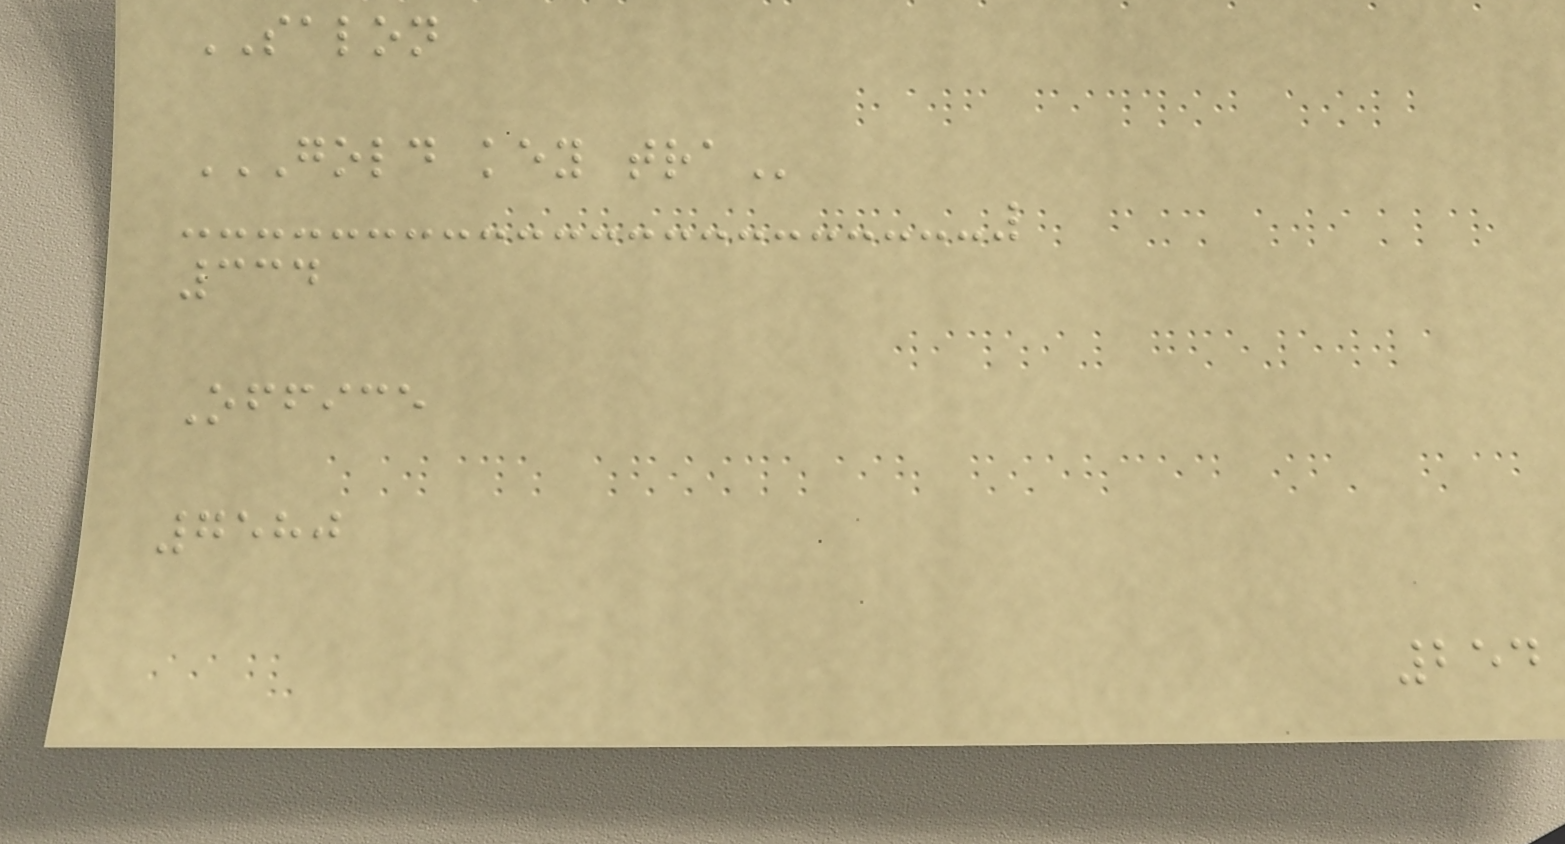SALON
GOLD KEY TRA
334
Office
7580
254
